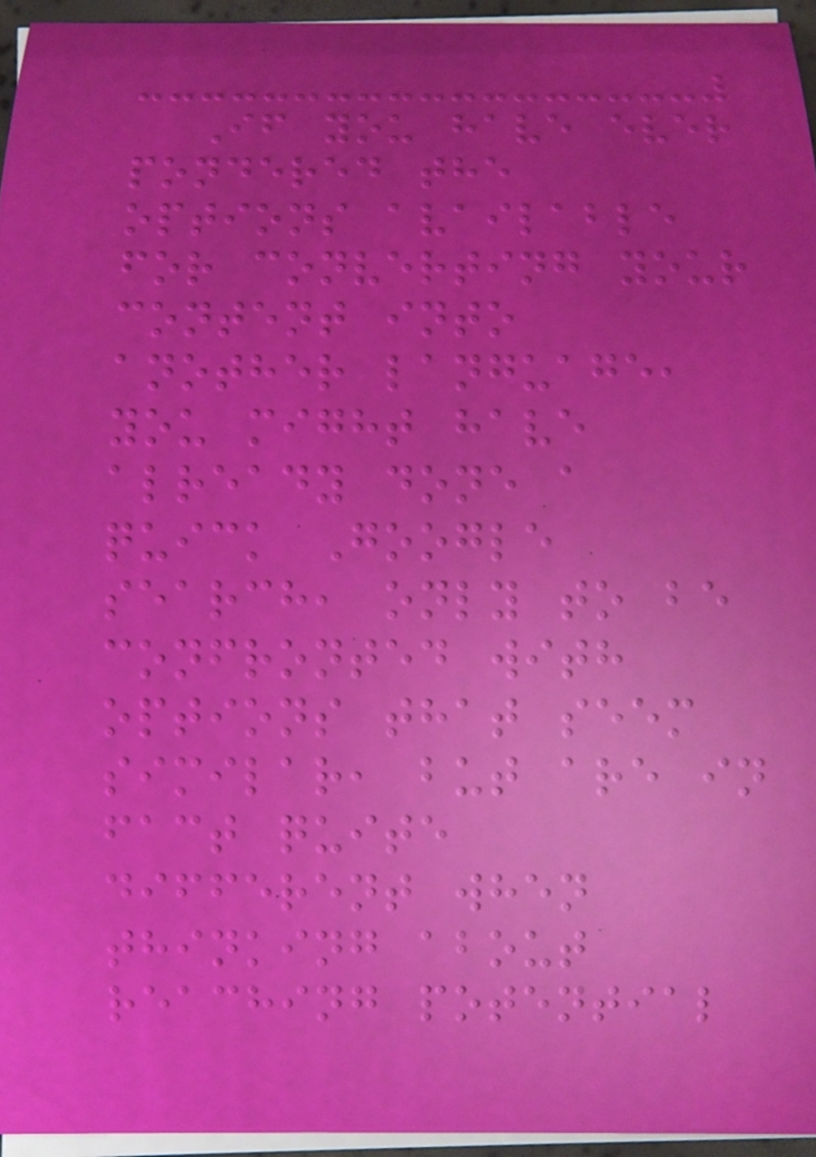If you have ever
pondered the
options available
for converting your
content into
another language,
you might have
already done a
quick Google
search, only to be
confronted with
options that seem
similar, but are in
fact quite
different when
thinking about
reaching potential
